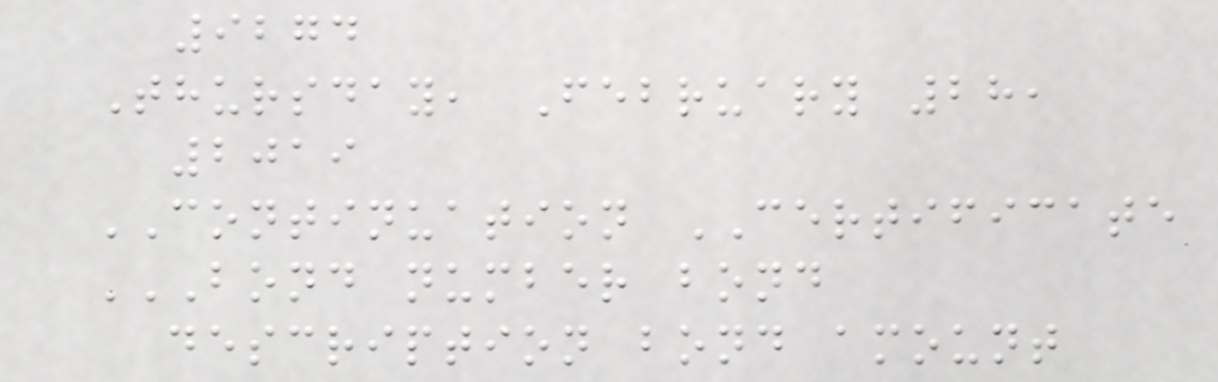9274
Thursday, February 28,
2019
CONTINUATION CERTIFICATE
BOND NUMBER BOND
DESCRIPTION BOND AMOUNT
